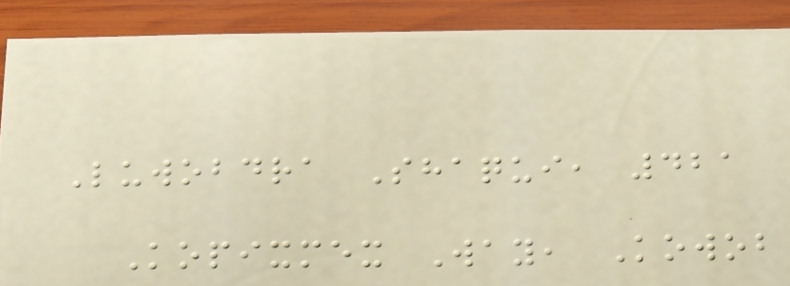Luwobdra Shaqui, 421
Kopixmex Way, Kowob
